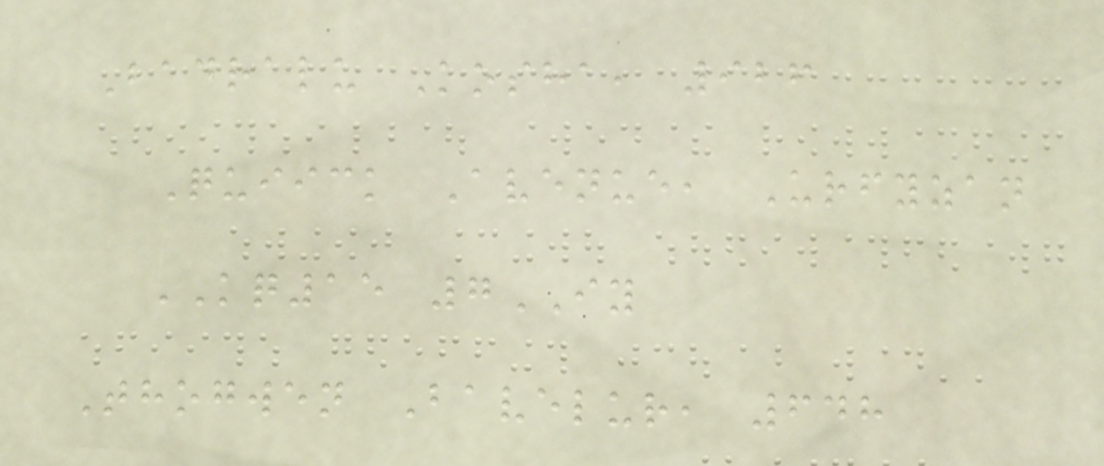Badralu Kosha, 926
Quiick Avenue, Urfyzan
KQ15 7IY
Thogwen Bavelur, 648
